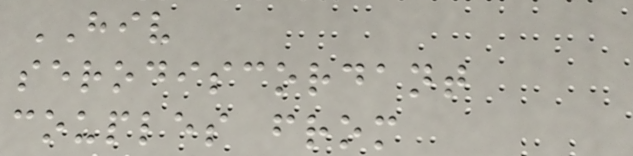HIV
serodiscordant
couples from
